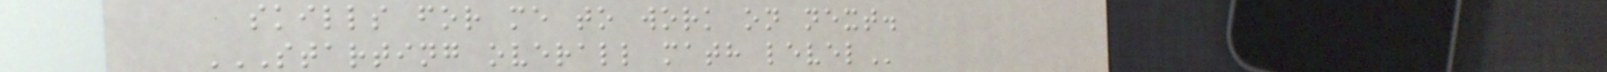skills for me to work on next.
STARTING OVERALL MATH LEVEL
